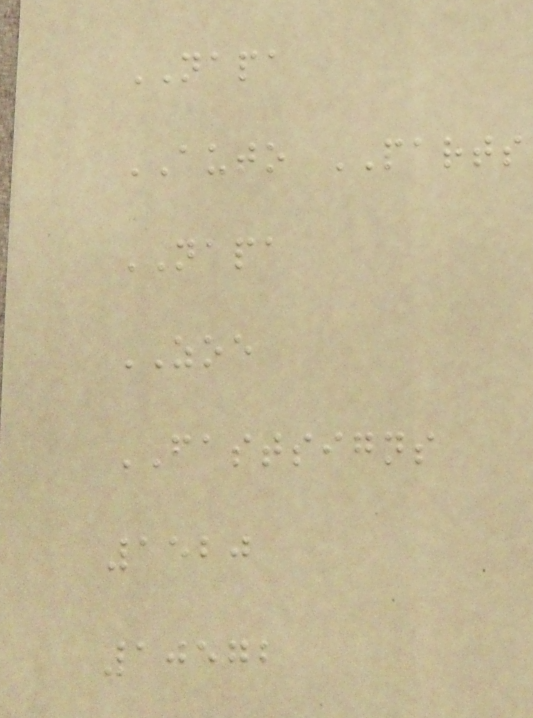NAPA
AUTO PARTS
NAPA
ZOE
FASTSIGNS
1520
10572
